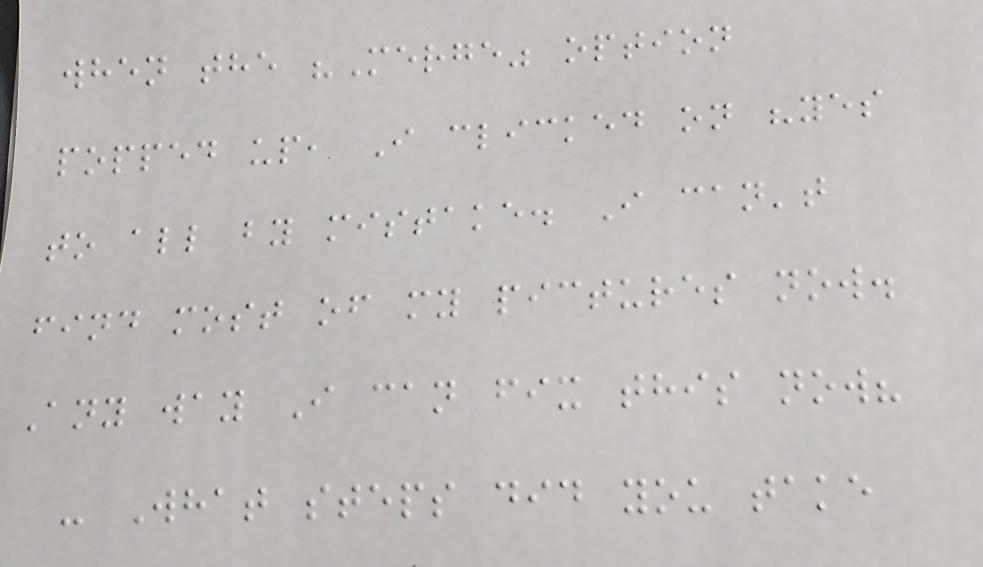when the "Merge" option
popped up, I clicked on "yes
to all by mistake. I can't
find most of my pictures now.
Any way I can fix this now?
- What steps did you take
